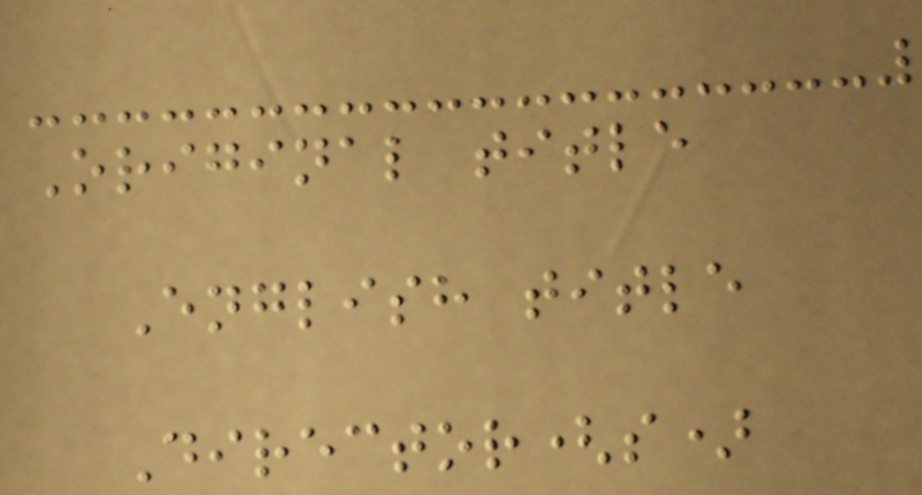Original title
English title
Director(s)
